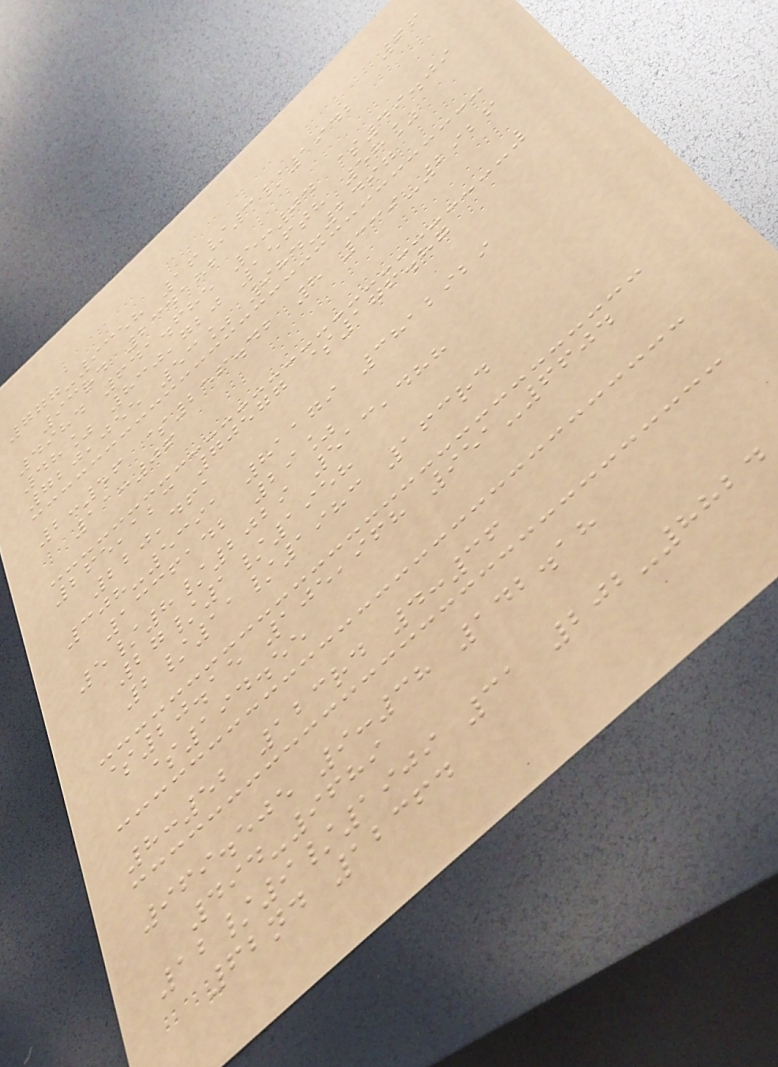66
777-9358 16/3/1942
93rd 234182
4984 641.685 5:04 $49.09
48% 830,720 156th 58%
720,055 53% 984-2497
2:56 $256.42 8 339-2926
11:06
265,123 70577 $176.87
220,461
308-5391 81179 3812929
1336142 29%
5/8/2029 513,488
27/1/1958
2/11/1983 163rd
$20.15 105,968 951-6604
$194.55
8:52 123rd 4:36
969.505 9:38 142.18
494-9689
12/9/1909 31 202-8824
62nd 12364
